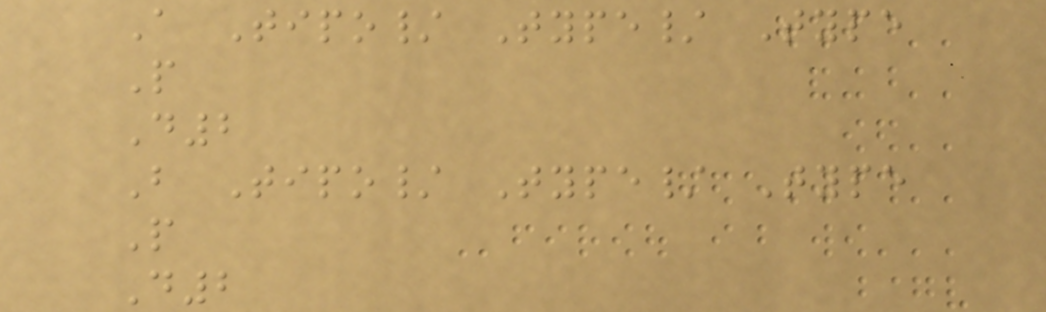A Tipo/ Type/ Type
P
D2
B Tipo/ Type/ Type
P
D2
